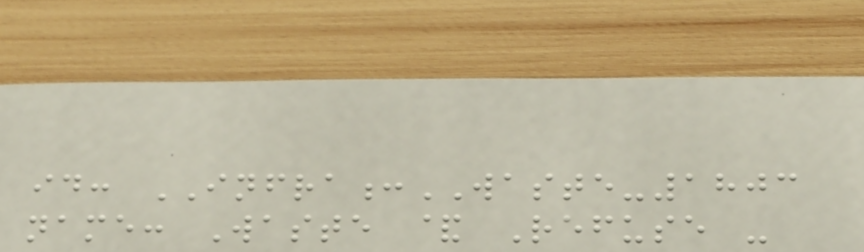id: INFRA:WASTE-1803
name: Waste & Refuse -
